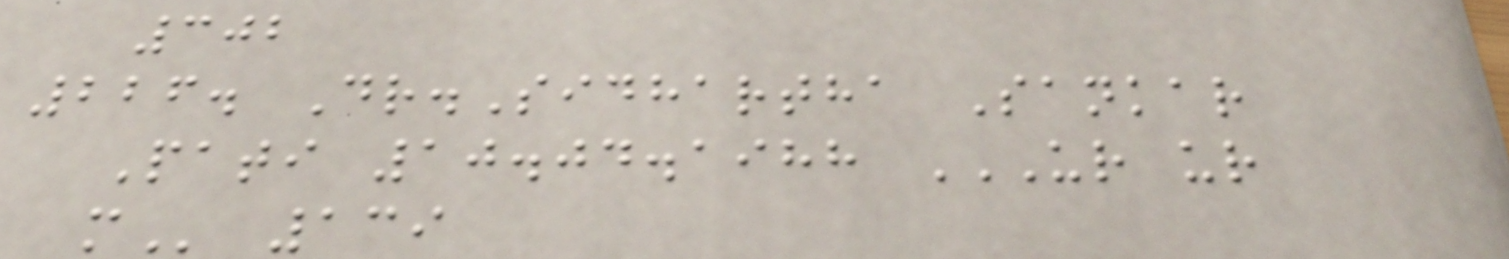302
226. Dr.Sidhartha Sankar
Pati 10.04.1988 UR UR
M 139
